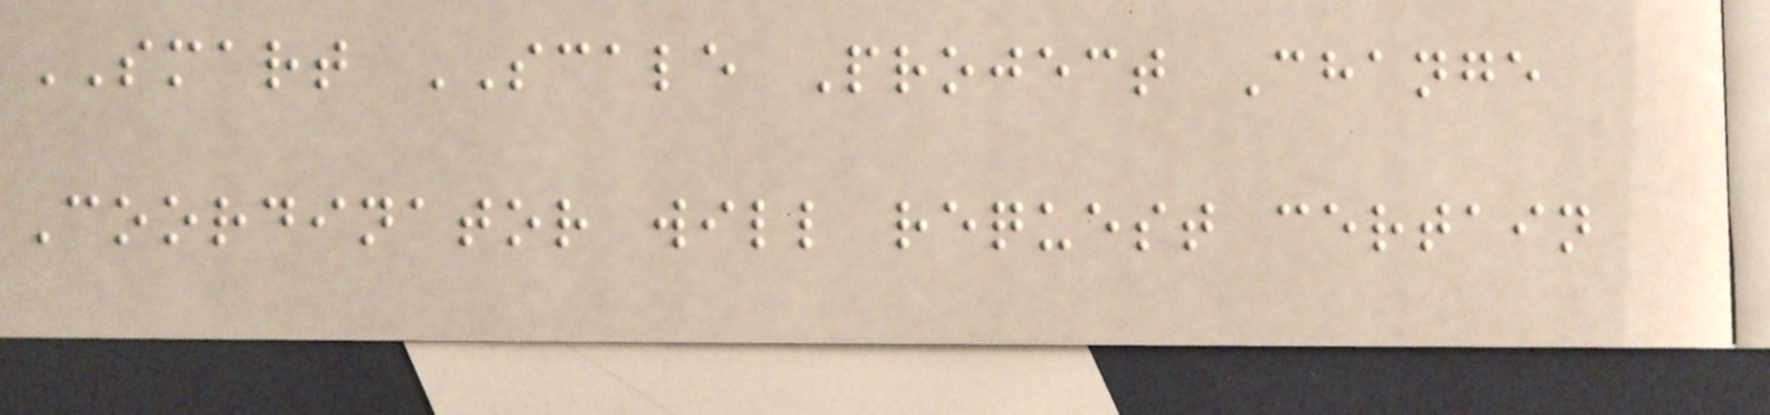SMART SCALE Project Change
Coordinator will request certain
